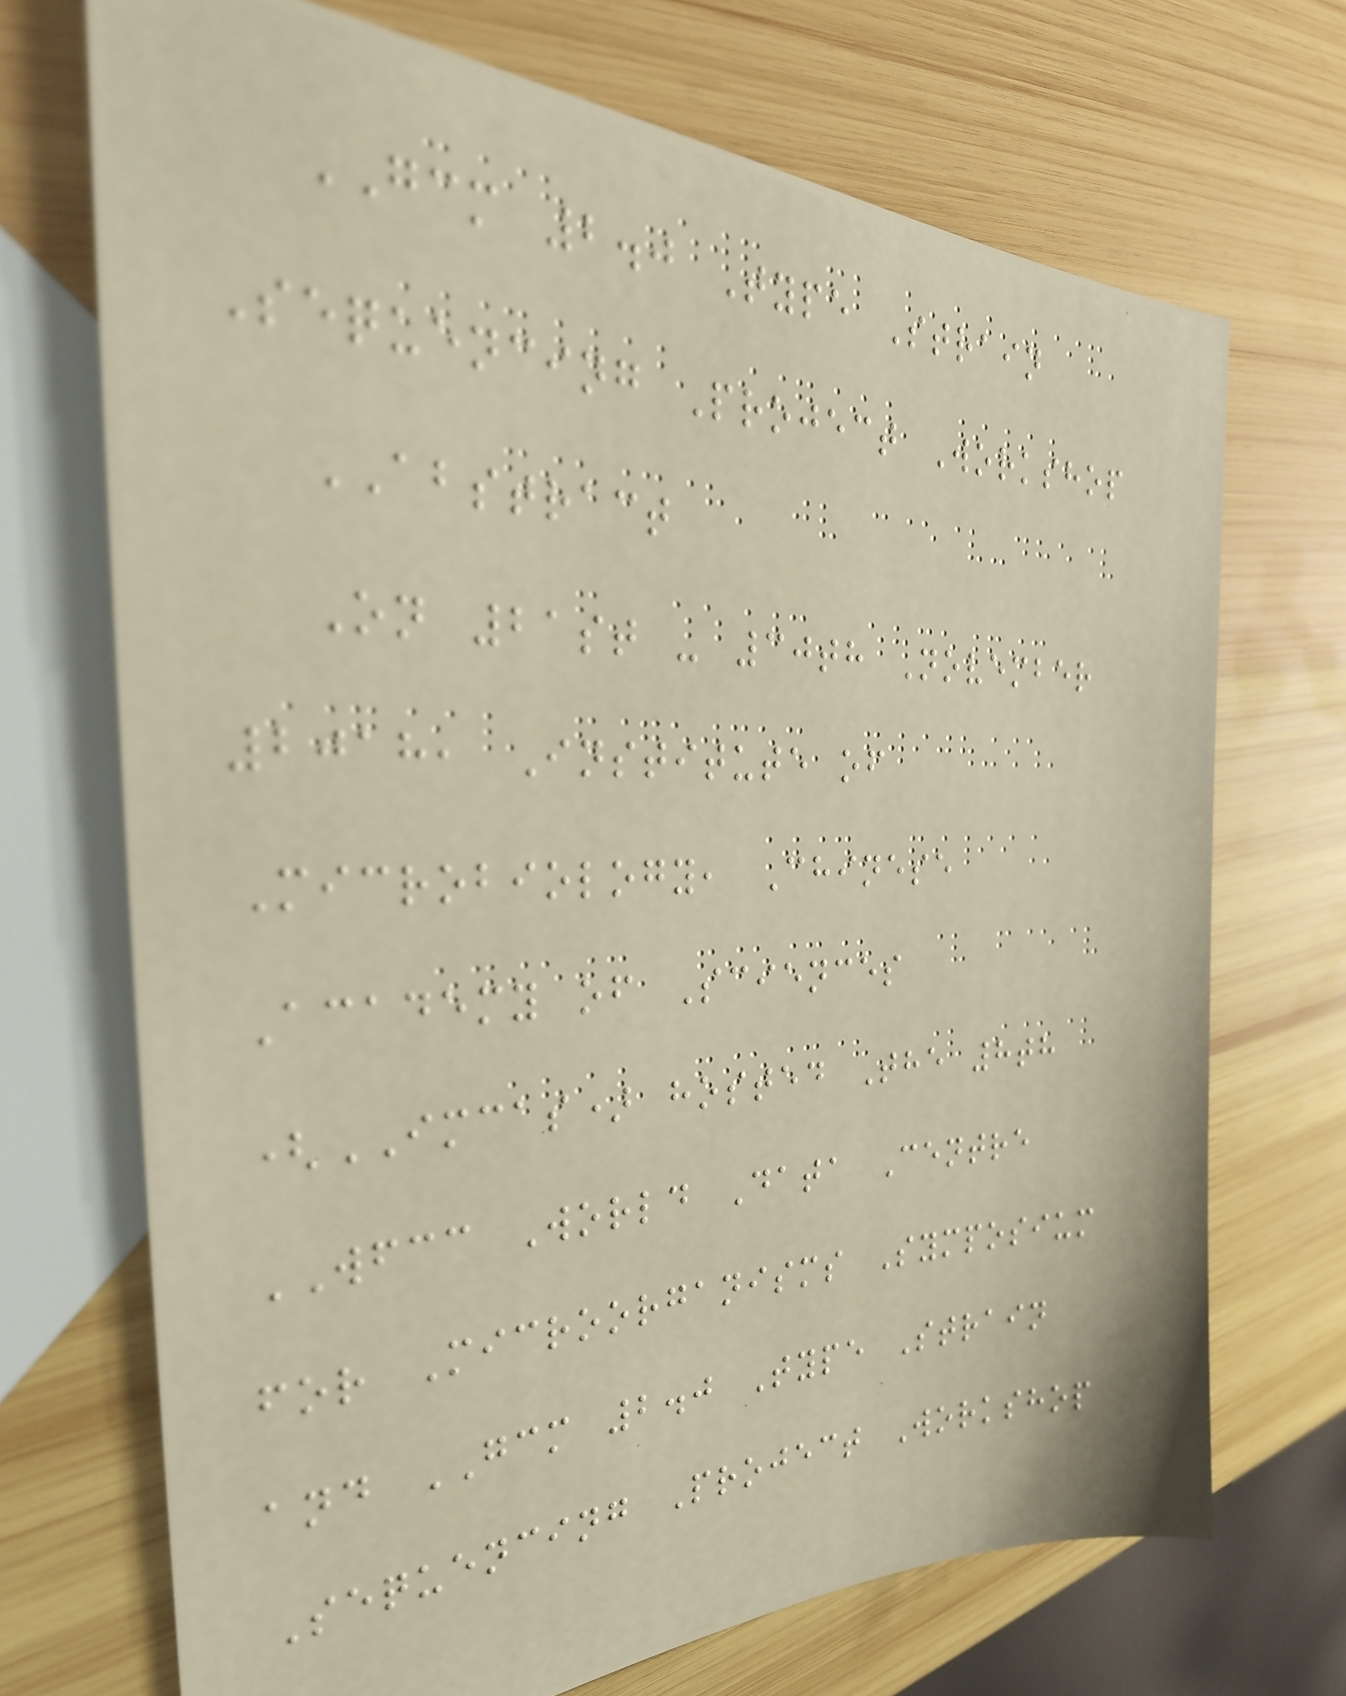GCM 2.0 Type Strain
Sequencing Project Workshop
ABSTRACT
On 21st - 30th November
2018, Institute of
Microbiology, Chinese
Academy of Sciences
(IMCAS) hosted The 8th
WFCC World Data Centre
for Microorganisms Symposium
and GCM 2.0 Type Strain
Sequencing Project Workshop
